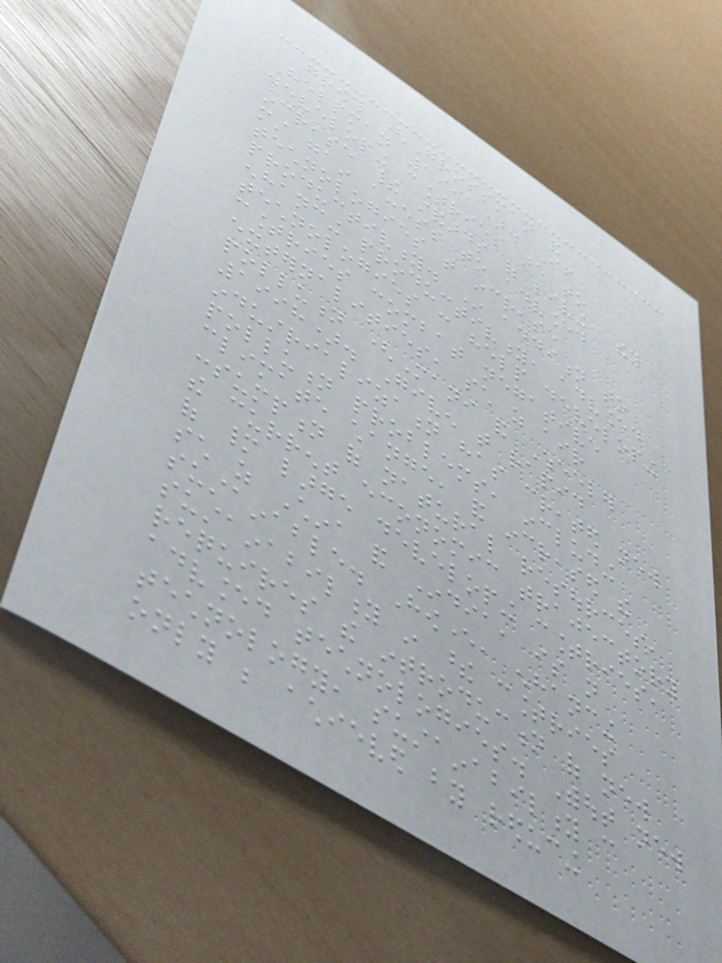growth (Grossman and
Helpman 1991). If
developing countries are to
increase their standards of living, they
must gain access to advanced
technologies that increase
productivity. In addition to
enhancing productivity, advanced
technologies can help developing
countries combat negative
externalities, such as air
pollution (Mani and Wheeler
1998). Given that rapid
industrialization has created new
pollution problems, including
climate change, and increased the
consumption of natural resources,
the current economic trajectory
of many large developing countries,
such as China and India, is not
sustainable. However, enhancing
sustainability in these countries
requires the introduction of new
advanced technologies. Without new
technology, sustainability can
only be achieved by reducing
